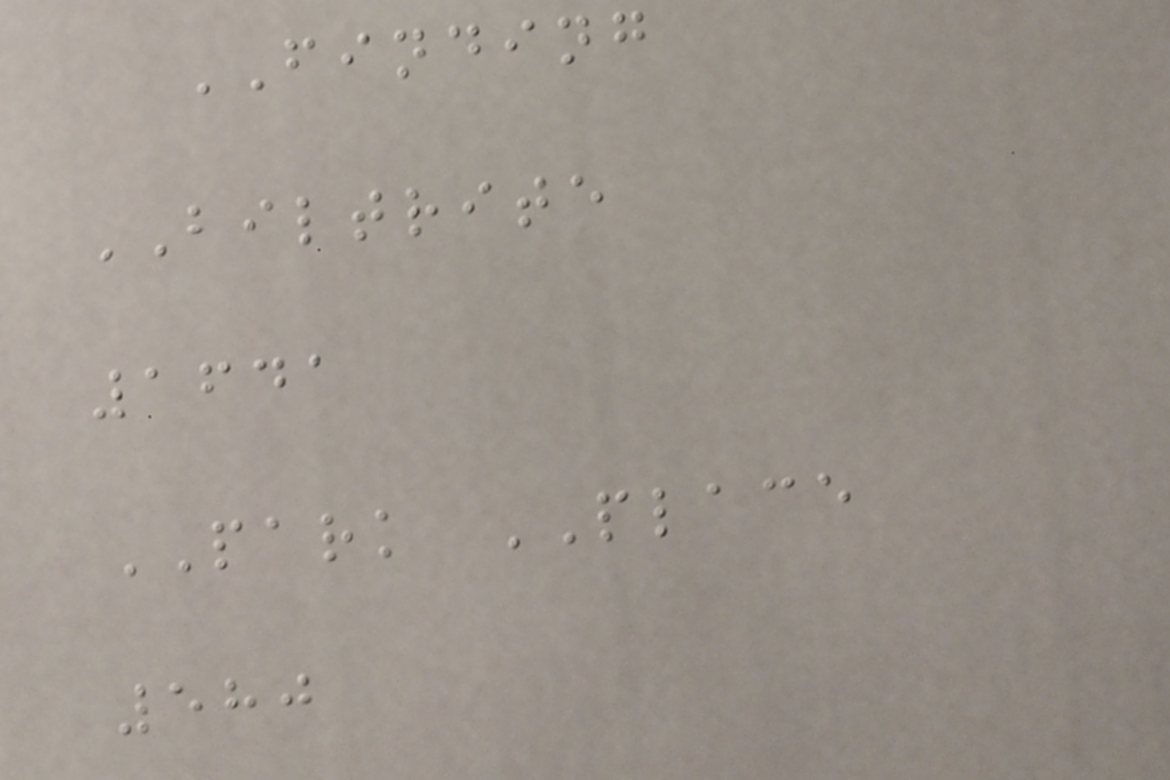FINDING
BILTRITE
1641
PARK PLACE
580
